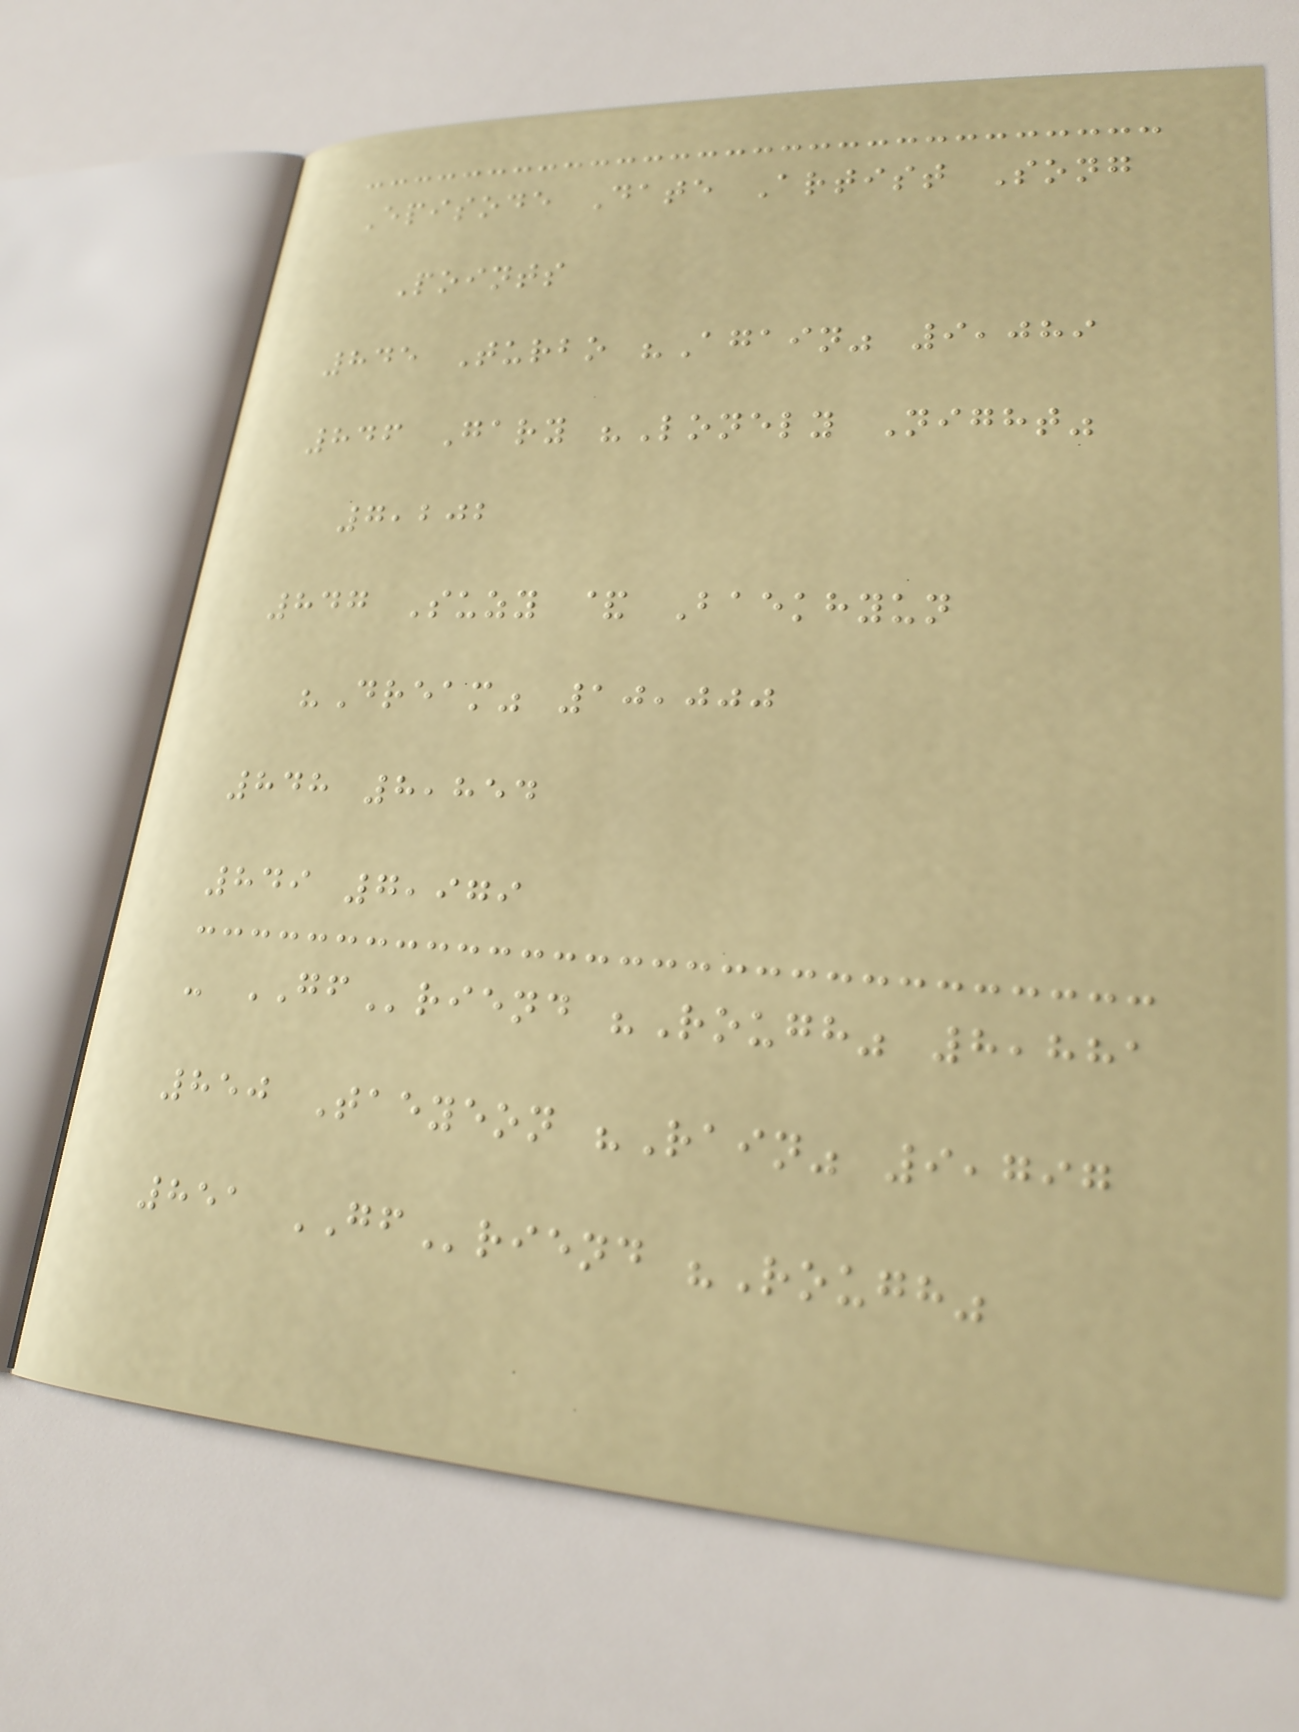Episode Date Artist Song
Points
845 Turbo "Again" 9,089
846 Gary "Lonely Night"
7,202
847 Suzy & Baekhyun
"Dream" 10,000
848 8,854
849 7,979
- GFriend "Rough" 8,881
850 Taeyeon "Rain" 9,797
851 GFriend "Rough"
